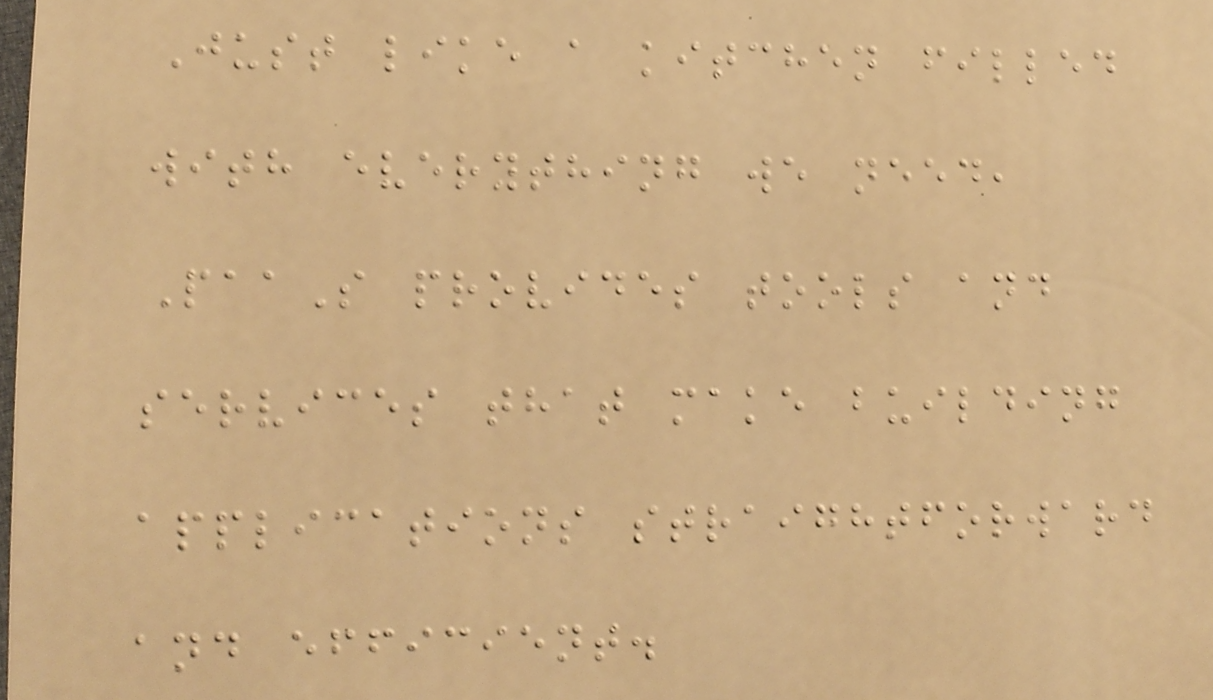Just like a kitchen filled
with everything we need,
PaaS provides tools and
services that make building
applications straightforward
and efficient.
